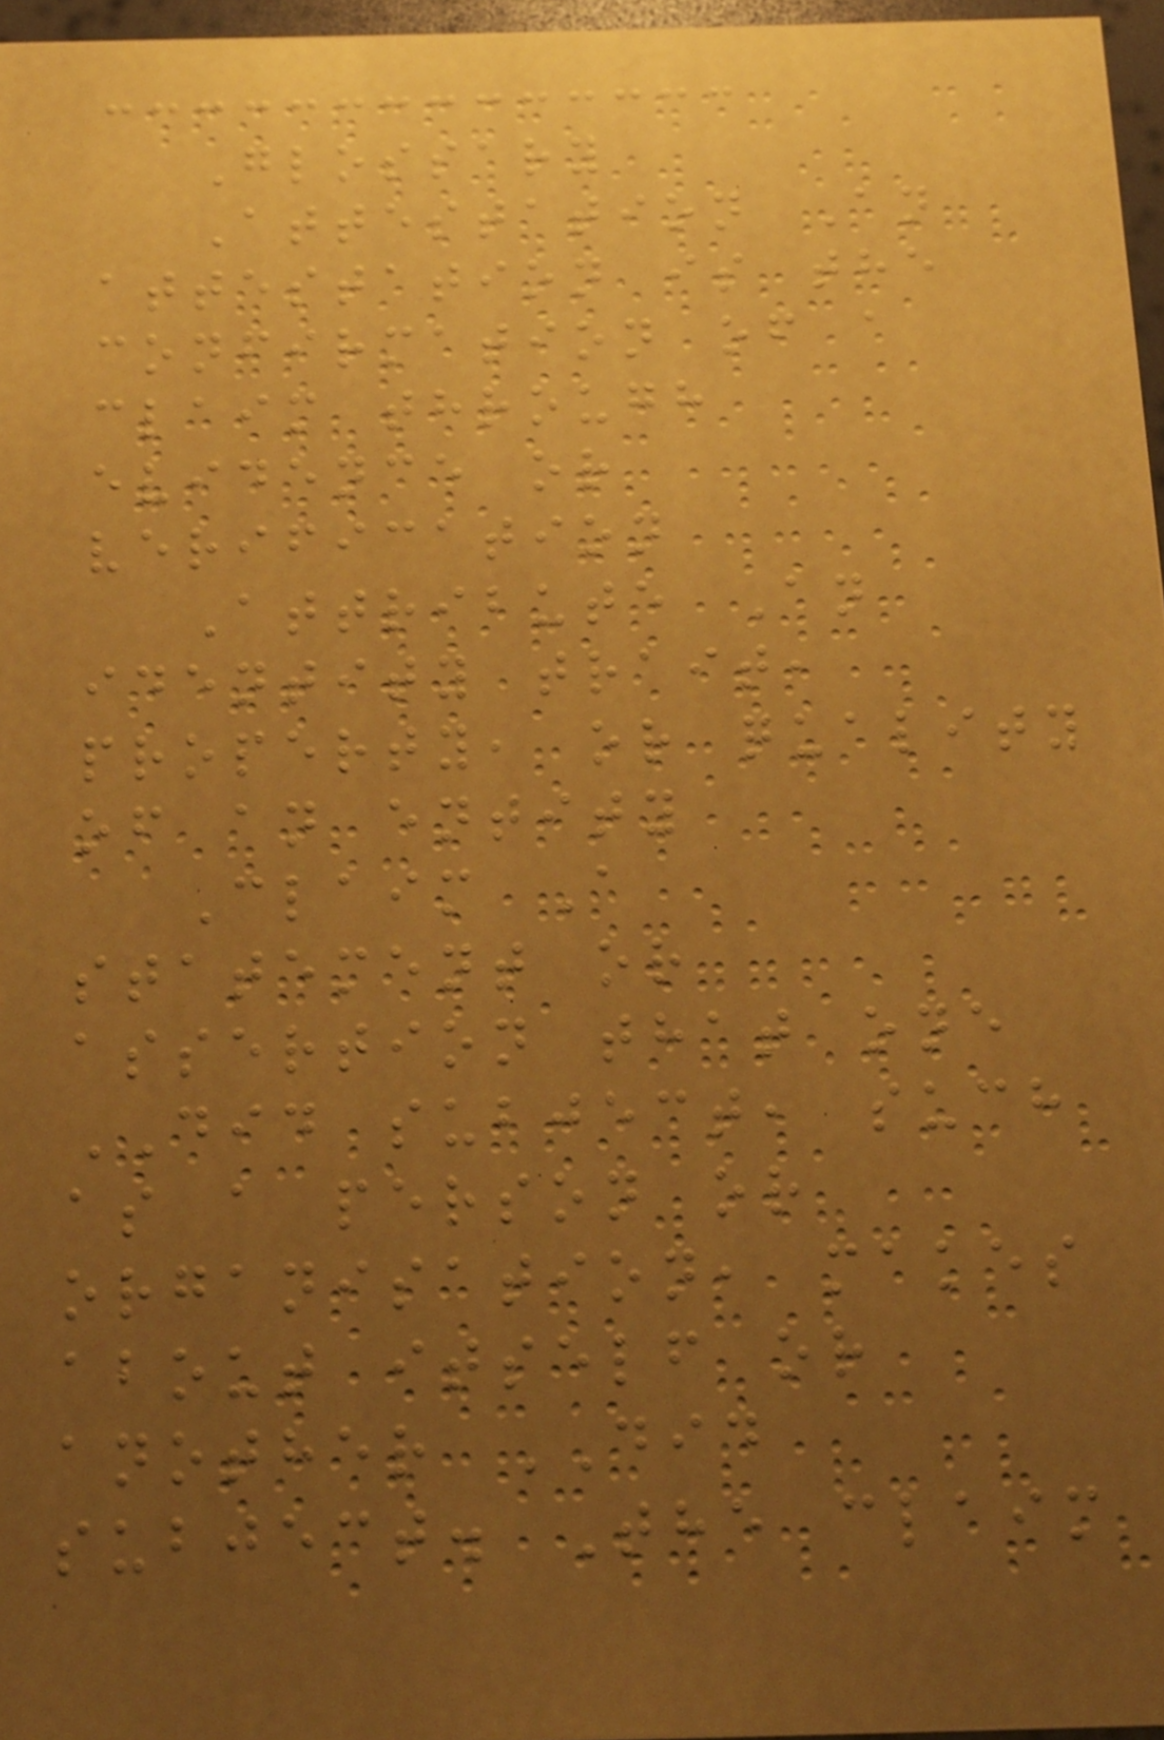Glossary
Attestation An
attestation is the
confirmation of a
claim through
evidence or
verification
Attribute An
identity trait,
property, or quality
of an entity
Claim A
statement or
assertion that one
DID subject, such
as a person or
organisation, makes
about itself or
another DID
subject. The claim
